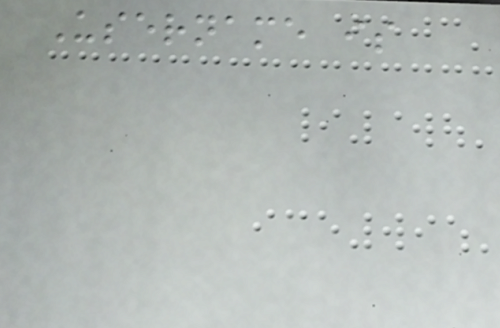Username is
